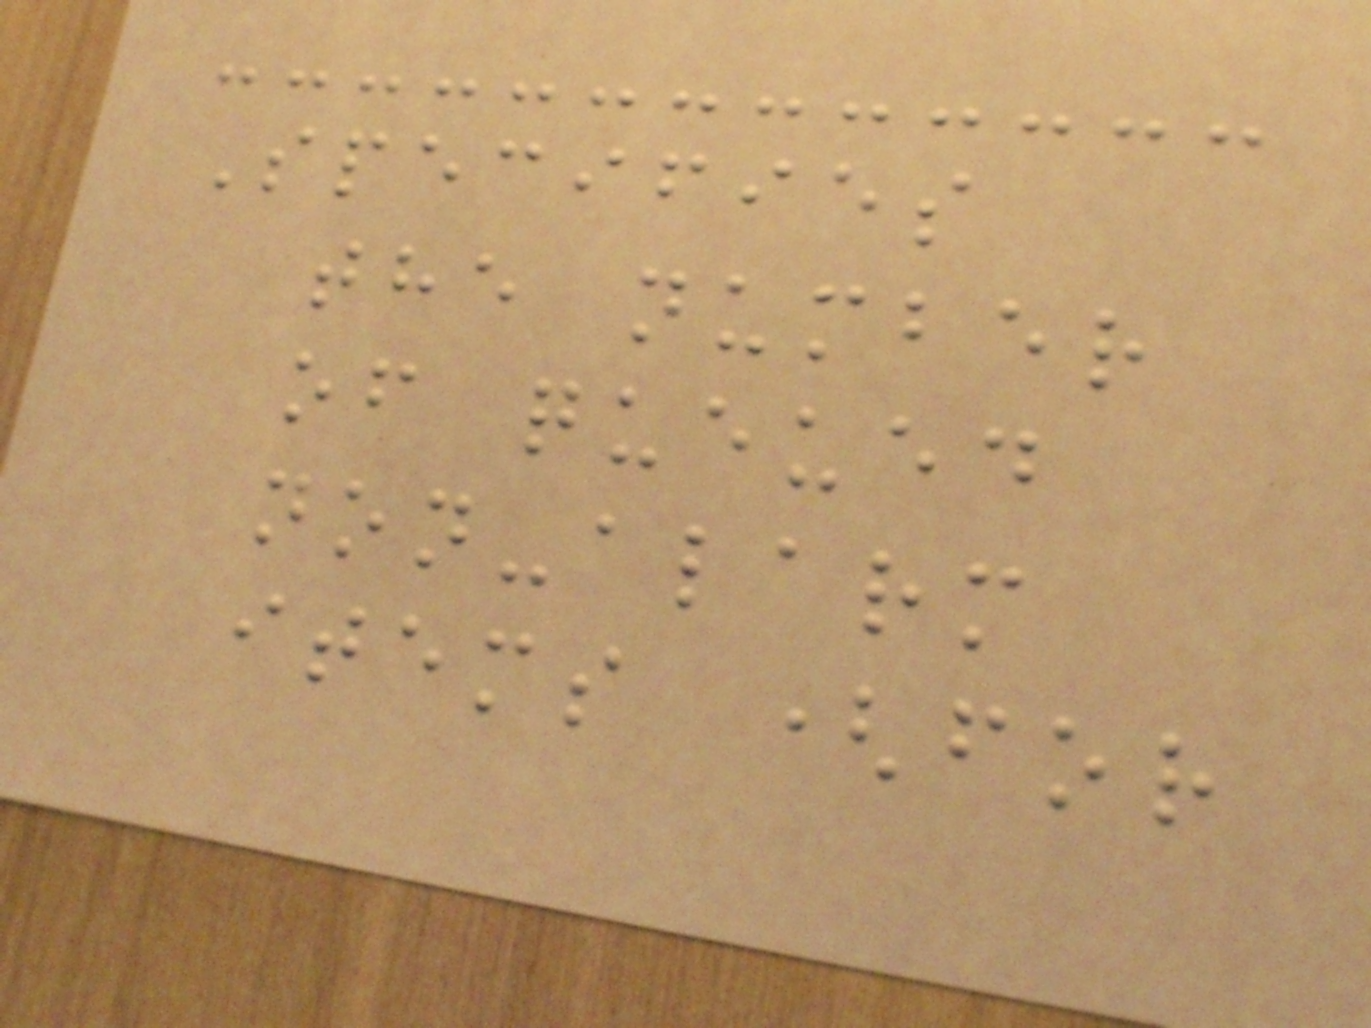Specifies
the number
of queued
non-alarm
items (for
